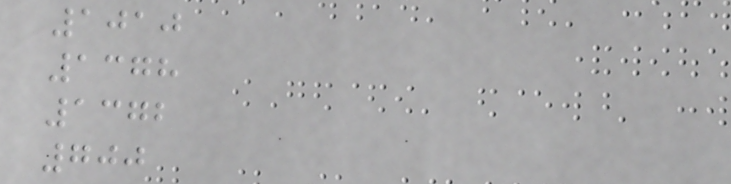1010
1378
1372
700
